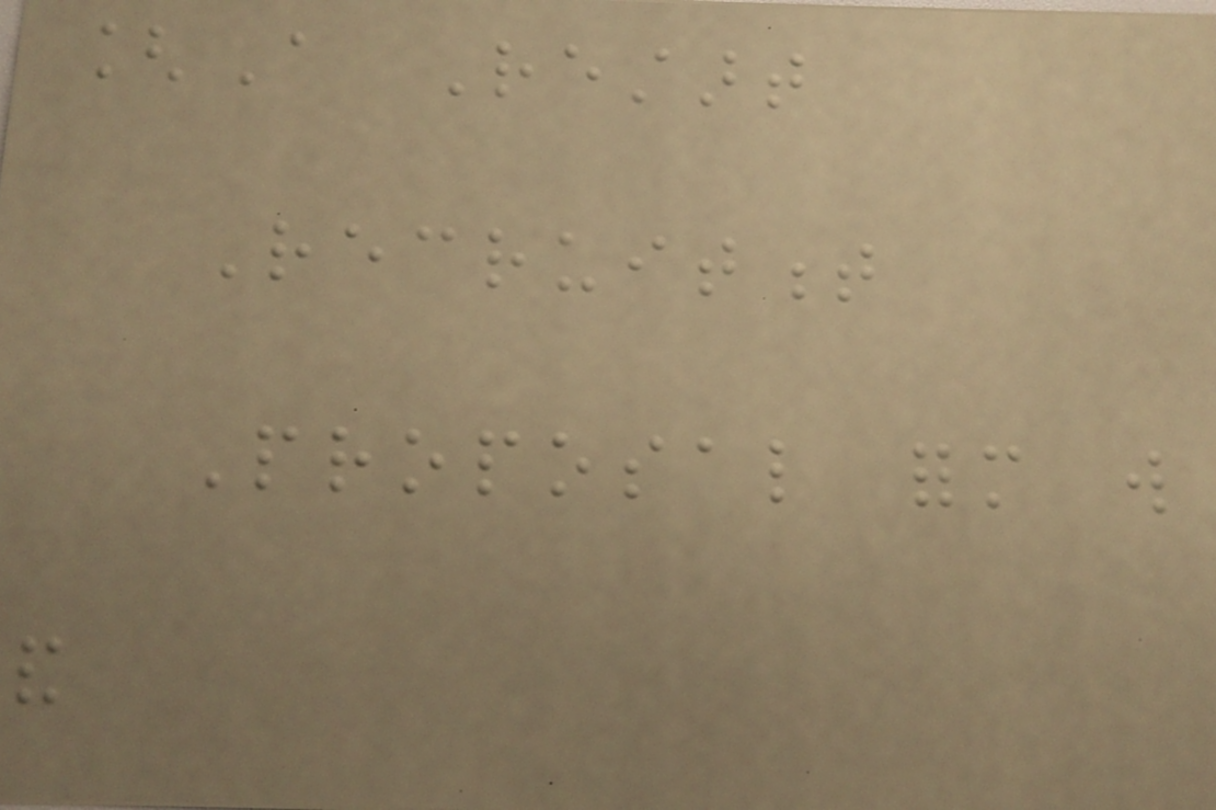[A Restart
Recruitment
Proposal form will
and
